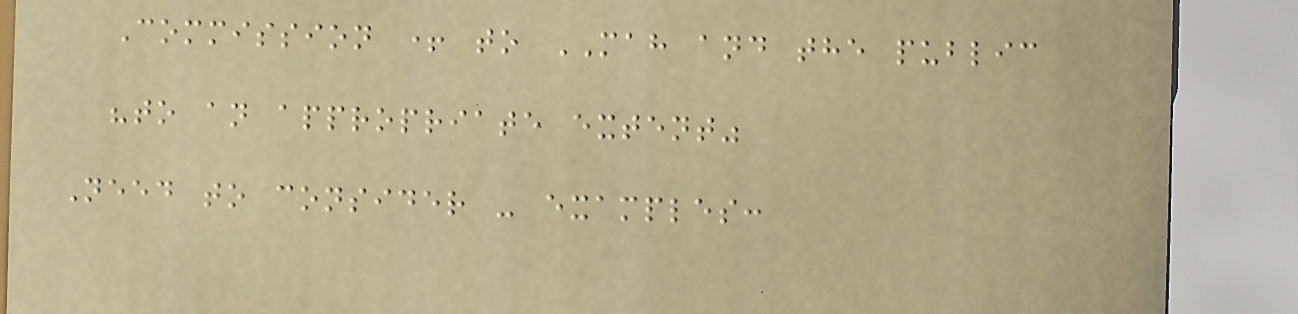Commission + to MAH and the public
"to an appropriate extent"
Need to consider - examples:
